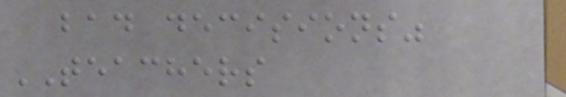bad decisions"
TEACHERS
